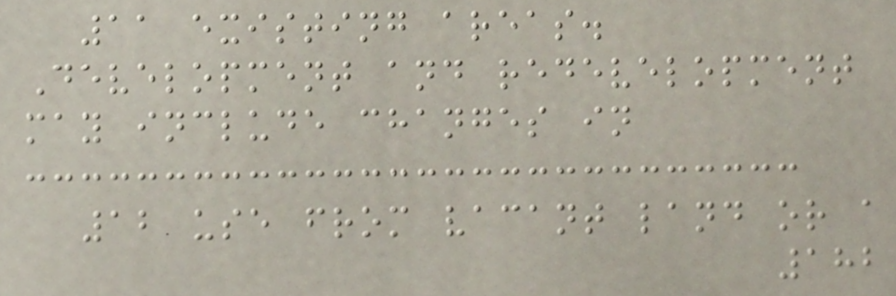11 existing areas.
Development and redevelopment
may include changes in
12 use from vacant land or a
182
